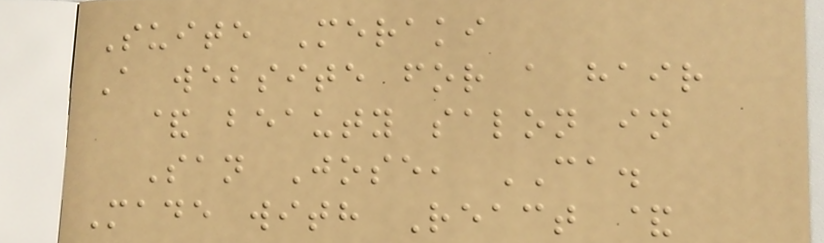Suite Meraki
A website for a hair
& beauty salon in
San Jose, CA.
Made with React &
